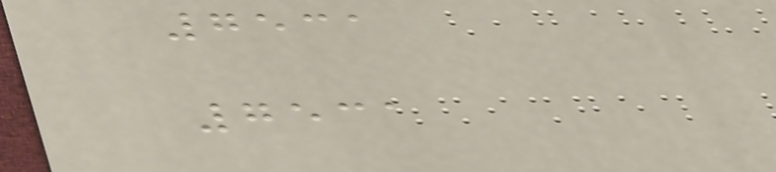7531
7531
